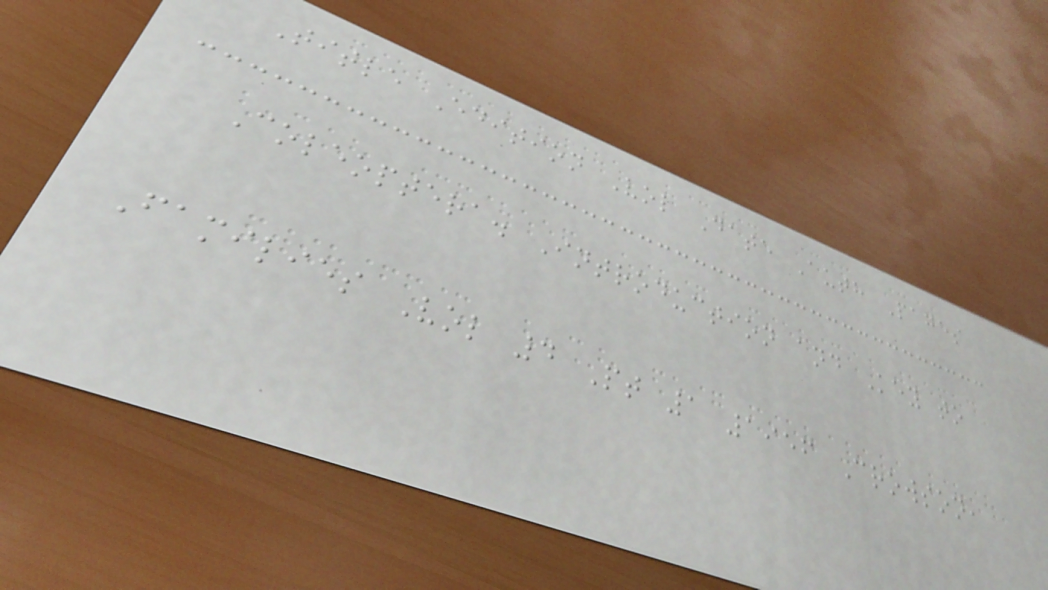Title Edition Vol Date Auth Pages
Coleoptera. Introduction and Key to
Families Vol 4 Pt 1 1956 Crowson,
